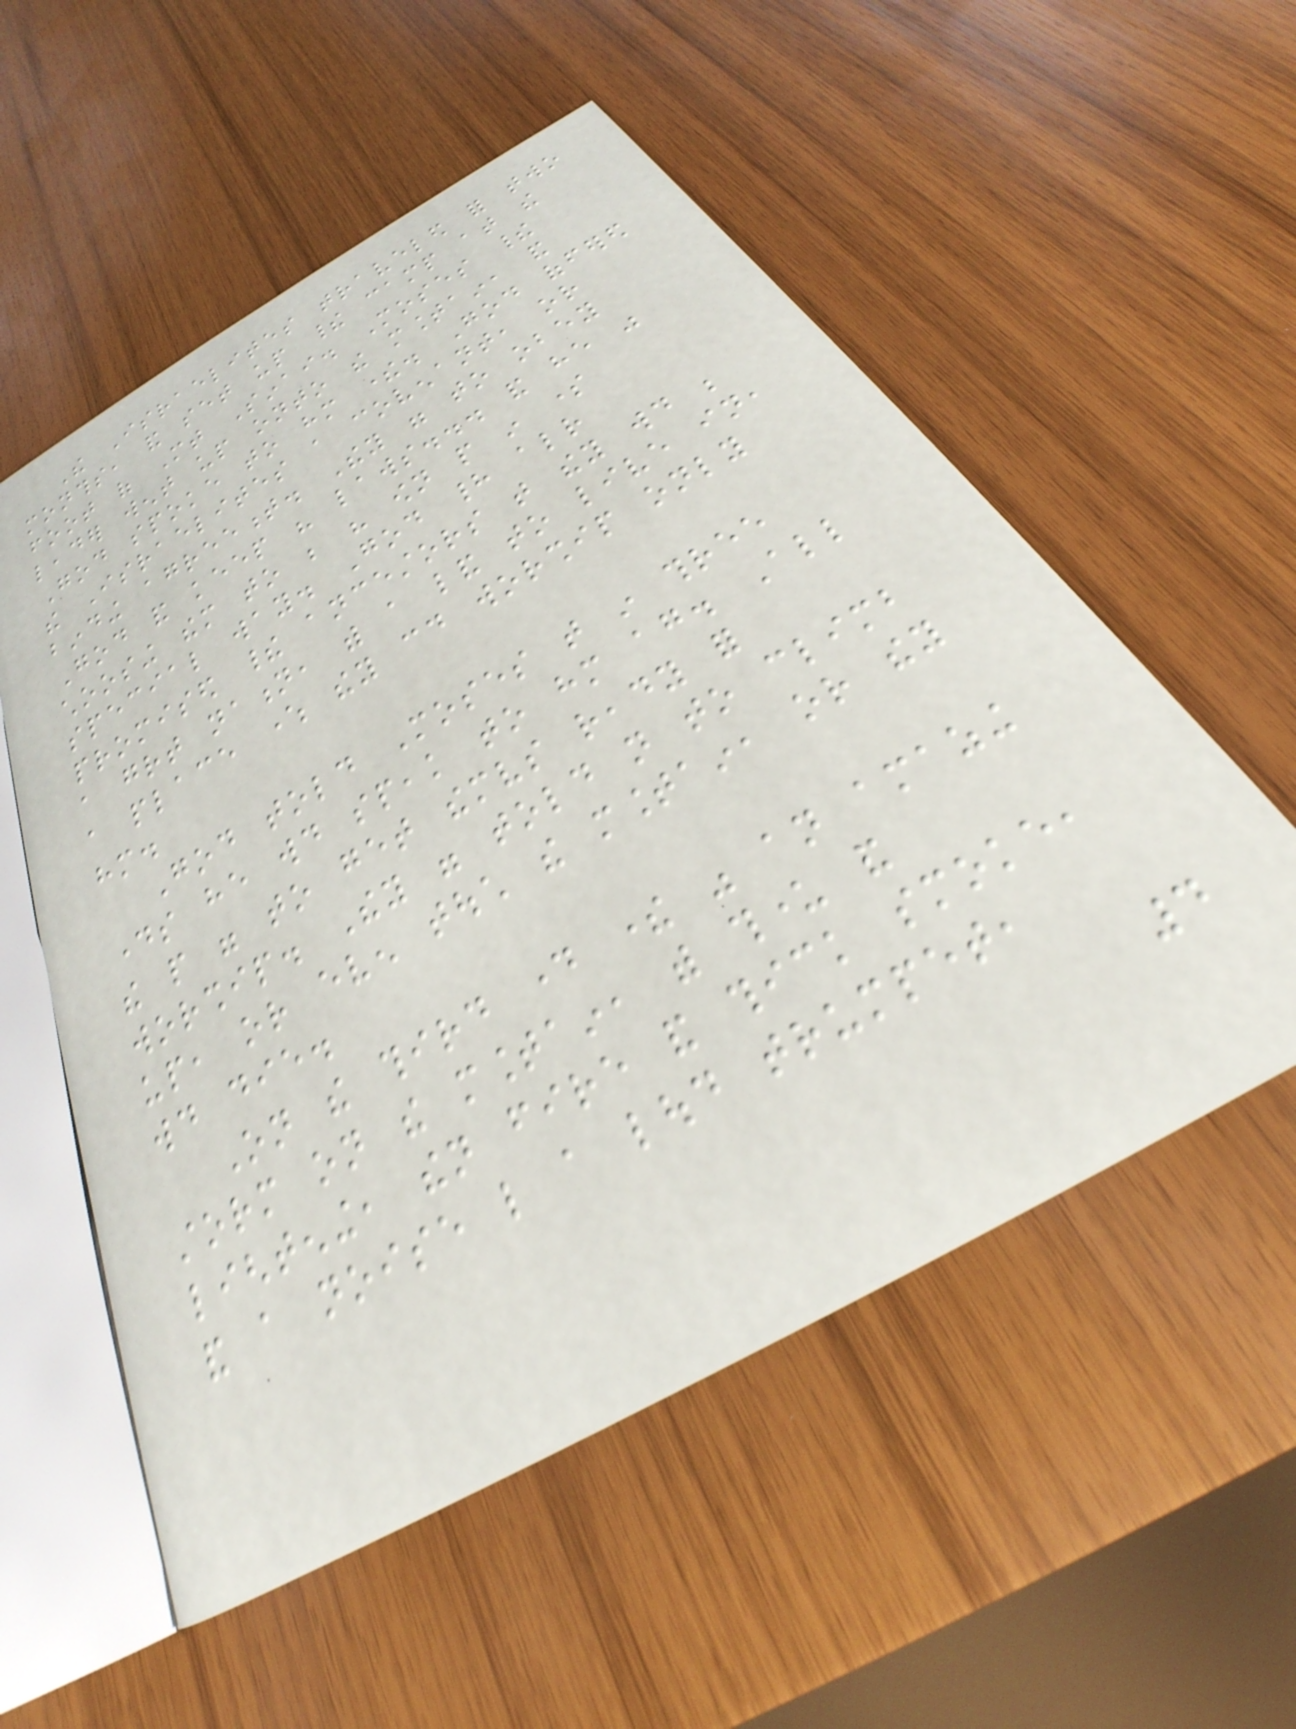The Israelites traveled for two
months, and set up their camp at the
foot of Mt Sinai. Moses their
leader went up onto the mountain, and
God spoke to him there. God offered
the Israelites a covenant, or
binding agreement. They were to obey
God and keep his laws... and he was
choosing them to be his own people in some
special way. God had already
promised their ancestors that they would be
a great nation, with a land to live in,
a place where they could worship only
him.
God told Moses that in three
days he would speak to him again. All
the people were to get themselves ready for
worship. They were told not to climb
up, or even touch the mountain, or they
would die.
On the third day there was an amazing
storm on the mountain, with thunder and
lightening, then fire and thick smoke,
and a noise like a loud trumpet,
4
